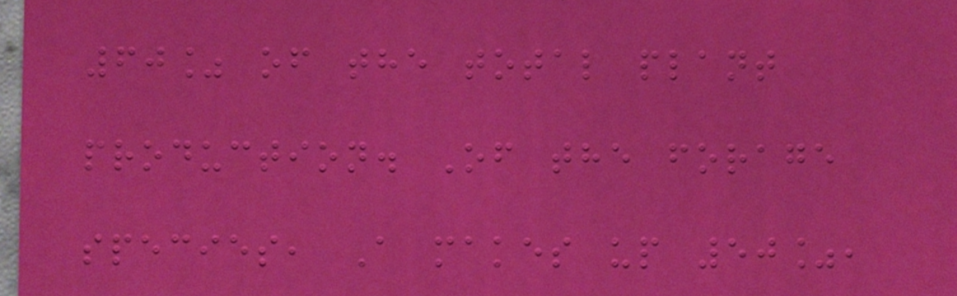60% of the total plant
production. Of the forage
species, A makes up 50%,
